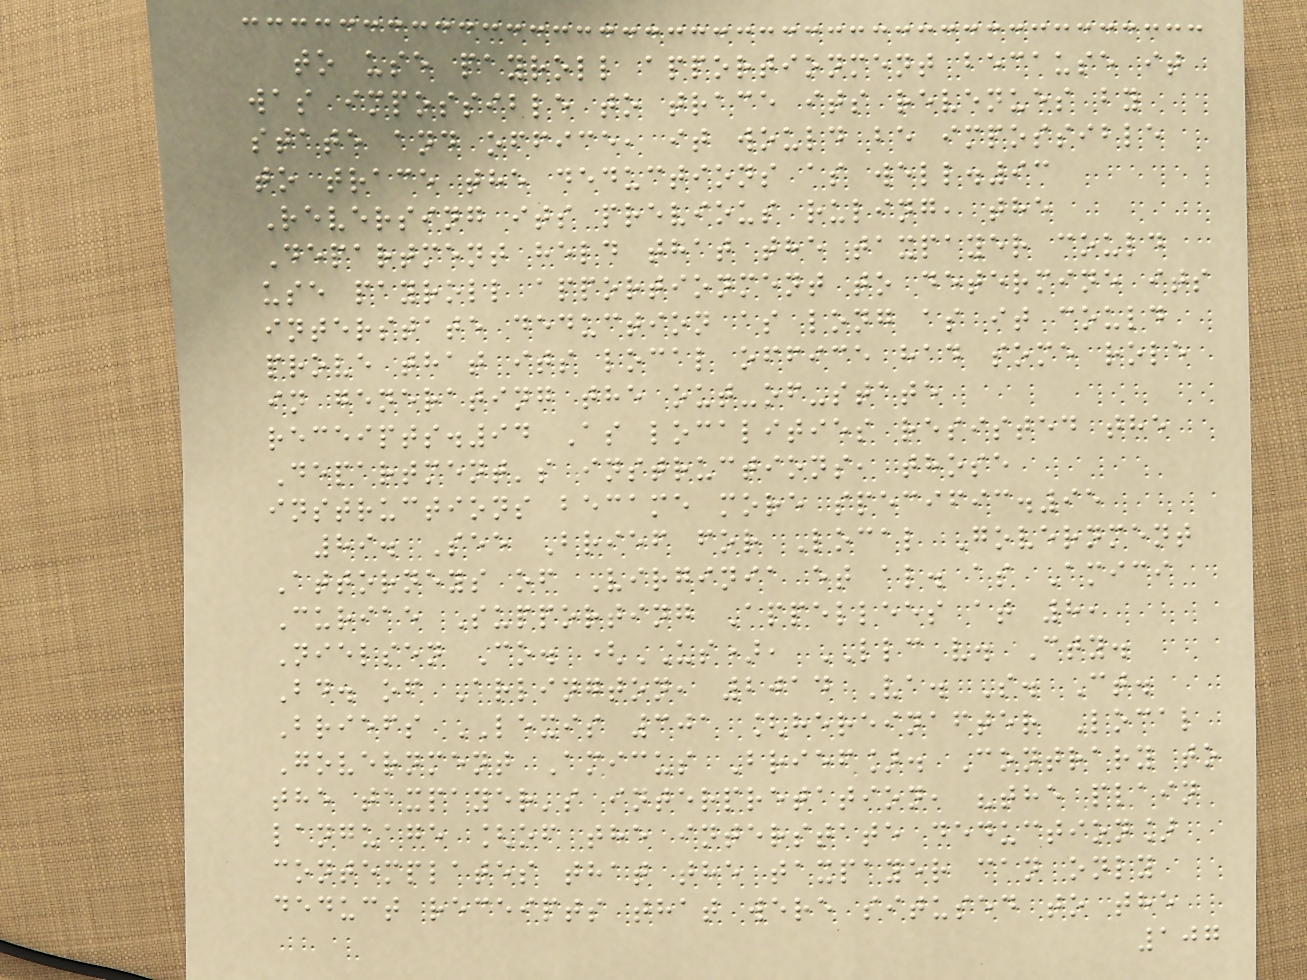to use payroll apportionment because it
was impossible to trace its revenues by
state and office, it would be impossible
to trace the deductions as well.93
Reversing its previous ruling, the
Department held that the taxpayer could
use payroll apportionment to determine its
interstate deduction as long as it could
prove that its local office had some role
in generating the out-of-state
receipts.94 As localities resisted the
Department's instructions, those
instructions became more specific.95
89. See Brief for Local Government
Attorneys of Virginia et al. as Amici
Curiae Supporting Appellees at 8,
Nielsen Co. (US), LLC v. Cty.
Bd. of Arlington, 2014 Va. S. Ct.
Briefs LEXIS 301 [hereinafter Local
Government Amicus Brief]. Contrary to
the taxpayer's interpretation, "the plain
language [of the interstate deduction]
contemplates that the taxpayer can only
deduct receipts that were sitused to the
107
